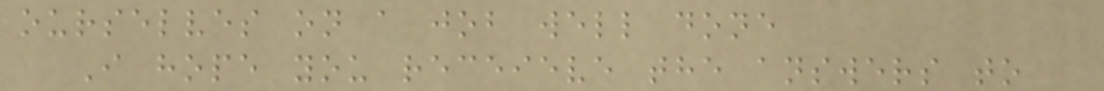ourselves on a job well done
I hope you receieve the answers to
